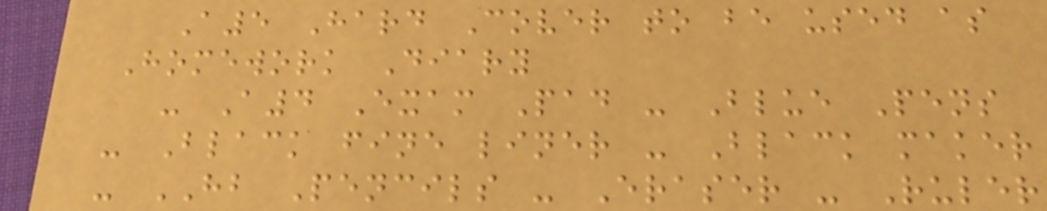A5 Hard Cover to be used as
Homework Diary
- A4 Exam Pad - Blue Pens
- Black fine liner - Black maker
- HB Pencils - Eraser - Ruler
